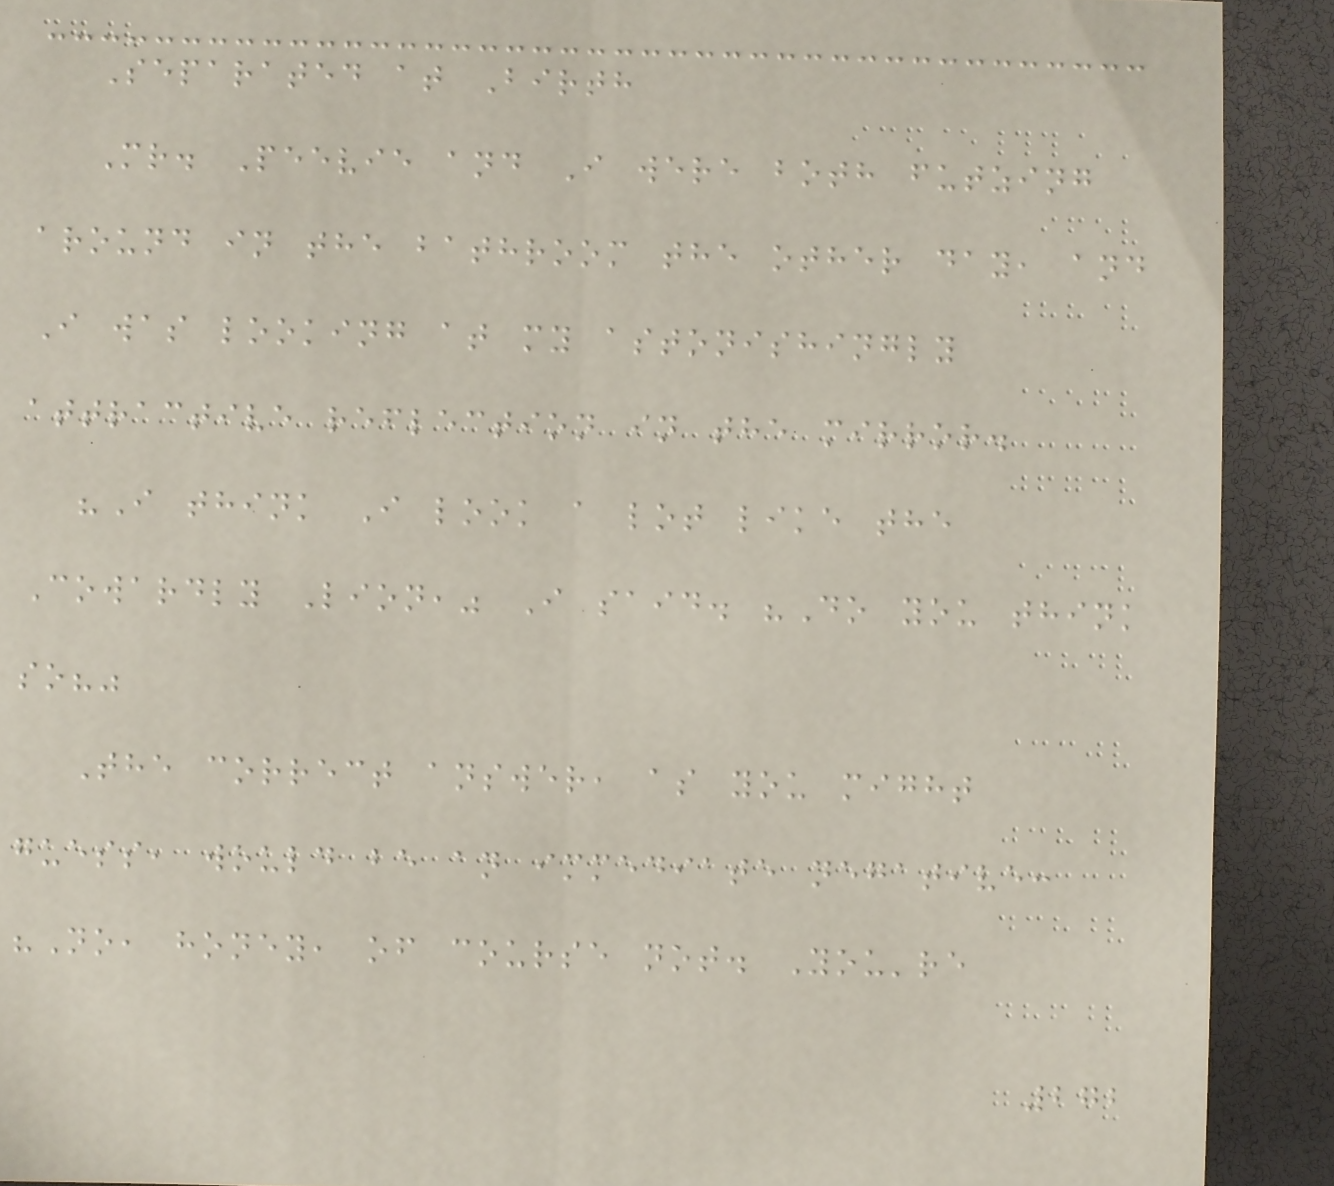Separated at Birth
Mr. Peevie and I were both futzing
around in the bathroom the other day, and
I was looking at my astonishingly
attractive reflection in the mirror.
"I think I look a lot like the
Cowardly Lion," I said. "Do you think
so?"
The correct answer, as you might
guess, would be an immediate negative:
"No, honey, of course not. You're
272
